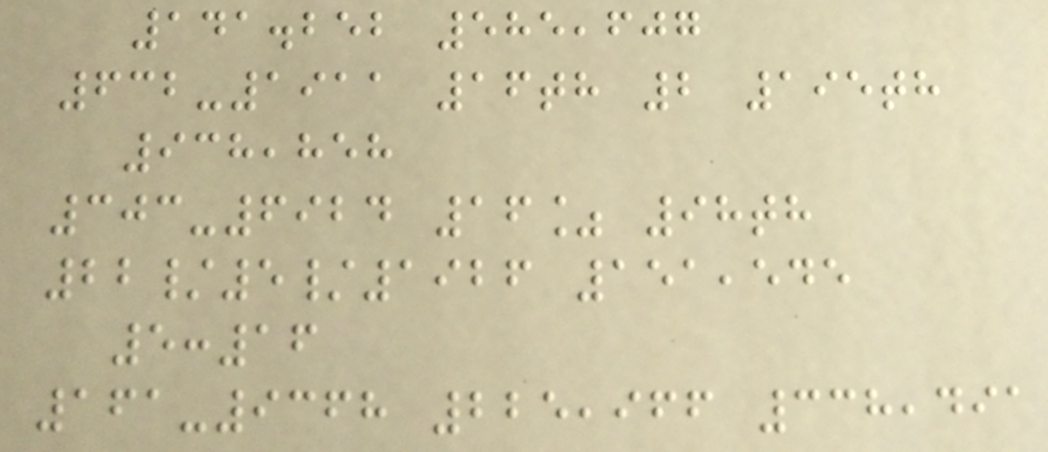141.252 585,607
632-1911 16th 2 195th
938,858
303-6924 16% 98th
22/5/1926 151,545
5:16
161-9368 225,966 338,491
